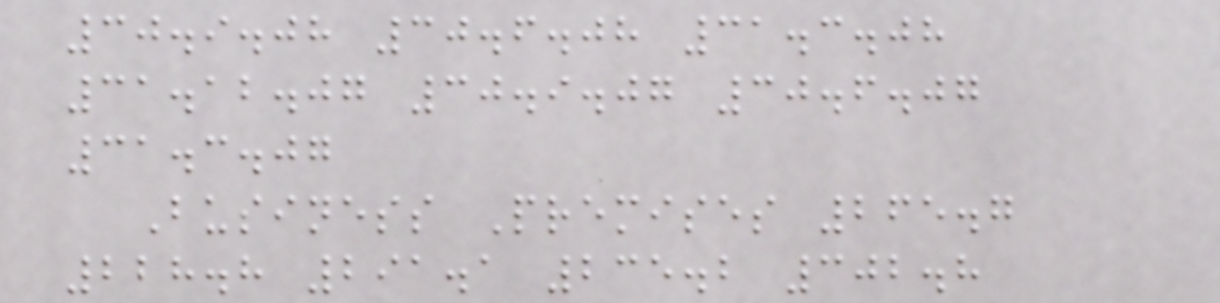30.9.08 30.6.08 31.3.08
31.12.07 30.9.07 30.6.07
31.3.07
Business Premises 265.7
228.8 291.1 235.2 302.8
